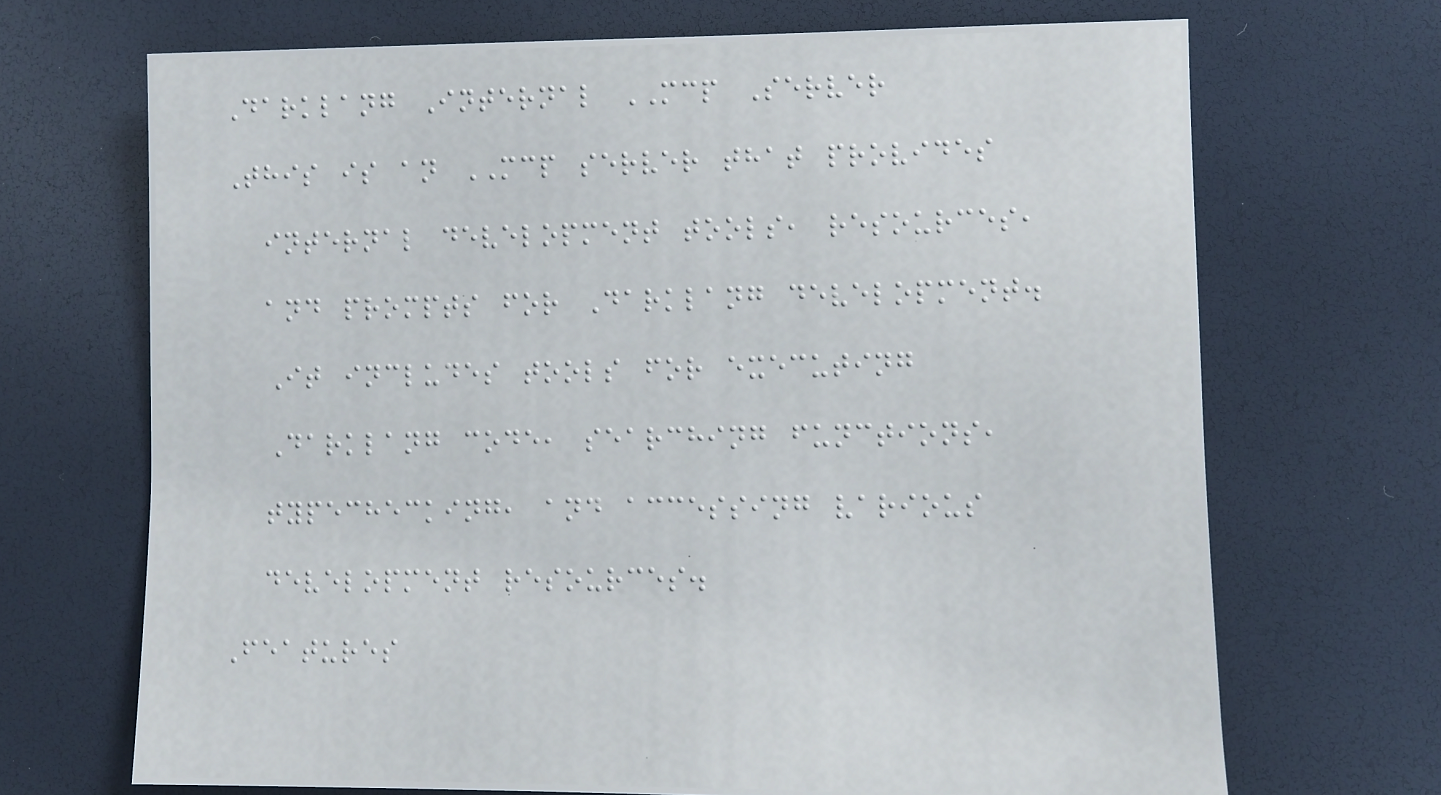Darklang Internal MCP Server
This is an MCP server that provides
internal development tools, resources,
and prompts for Darklang development.
It includes tools for executing
Darklang code, searching functions,
typechecking, and accessing various
development resources.
Features
